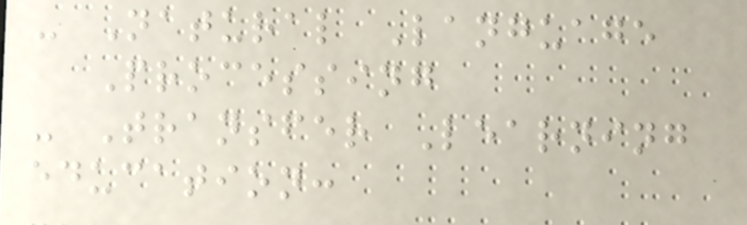- Natural Language
Processing
- Transfer Learning
education:
